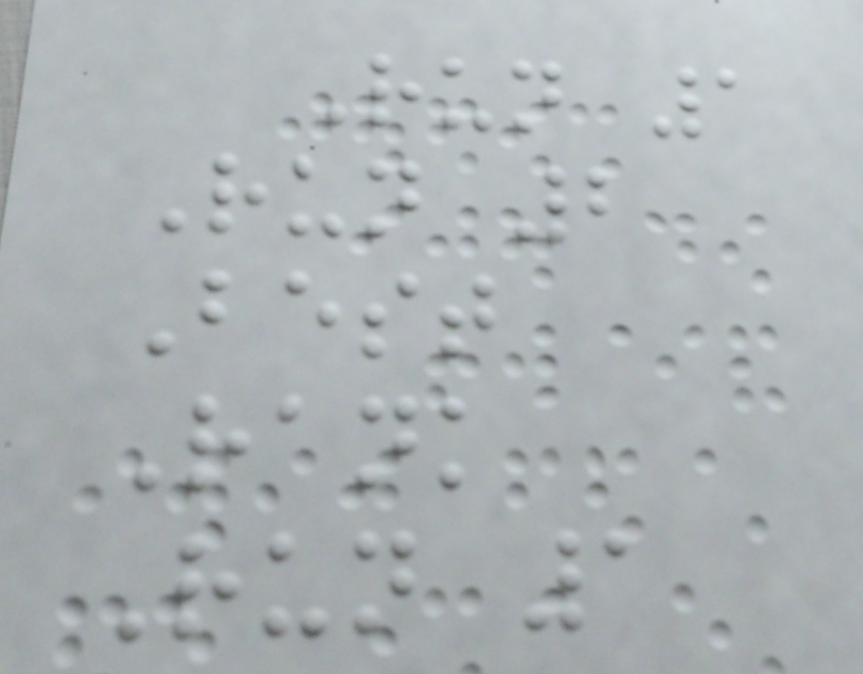Run 1
Run 2
Best
Rank
Run 1
